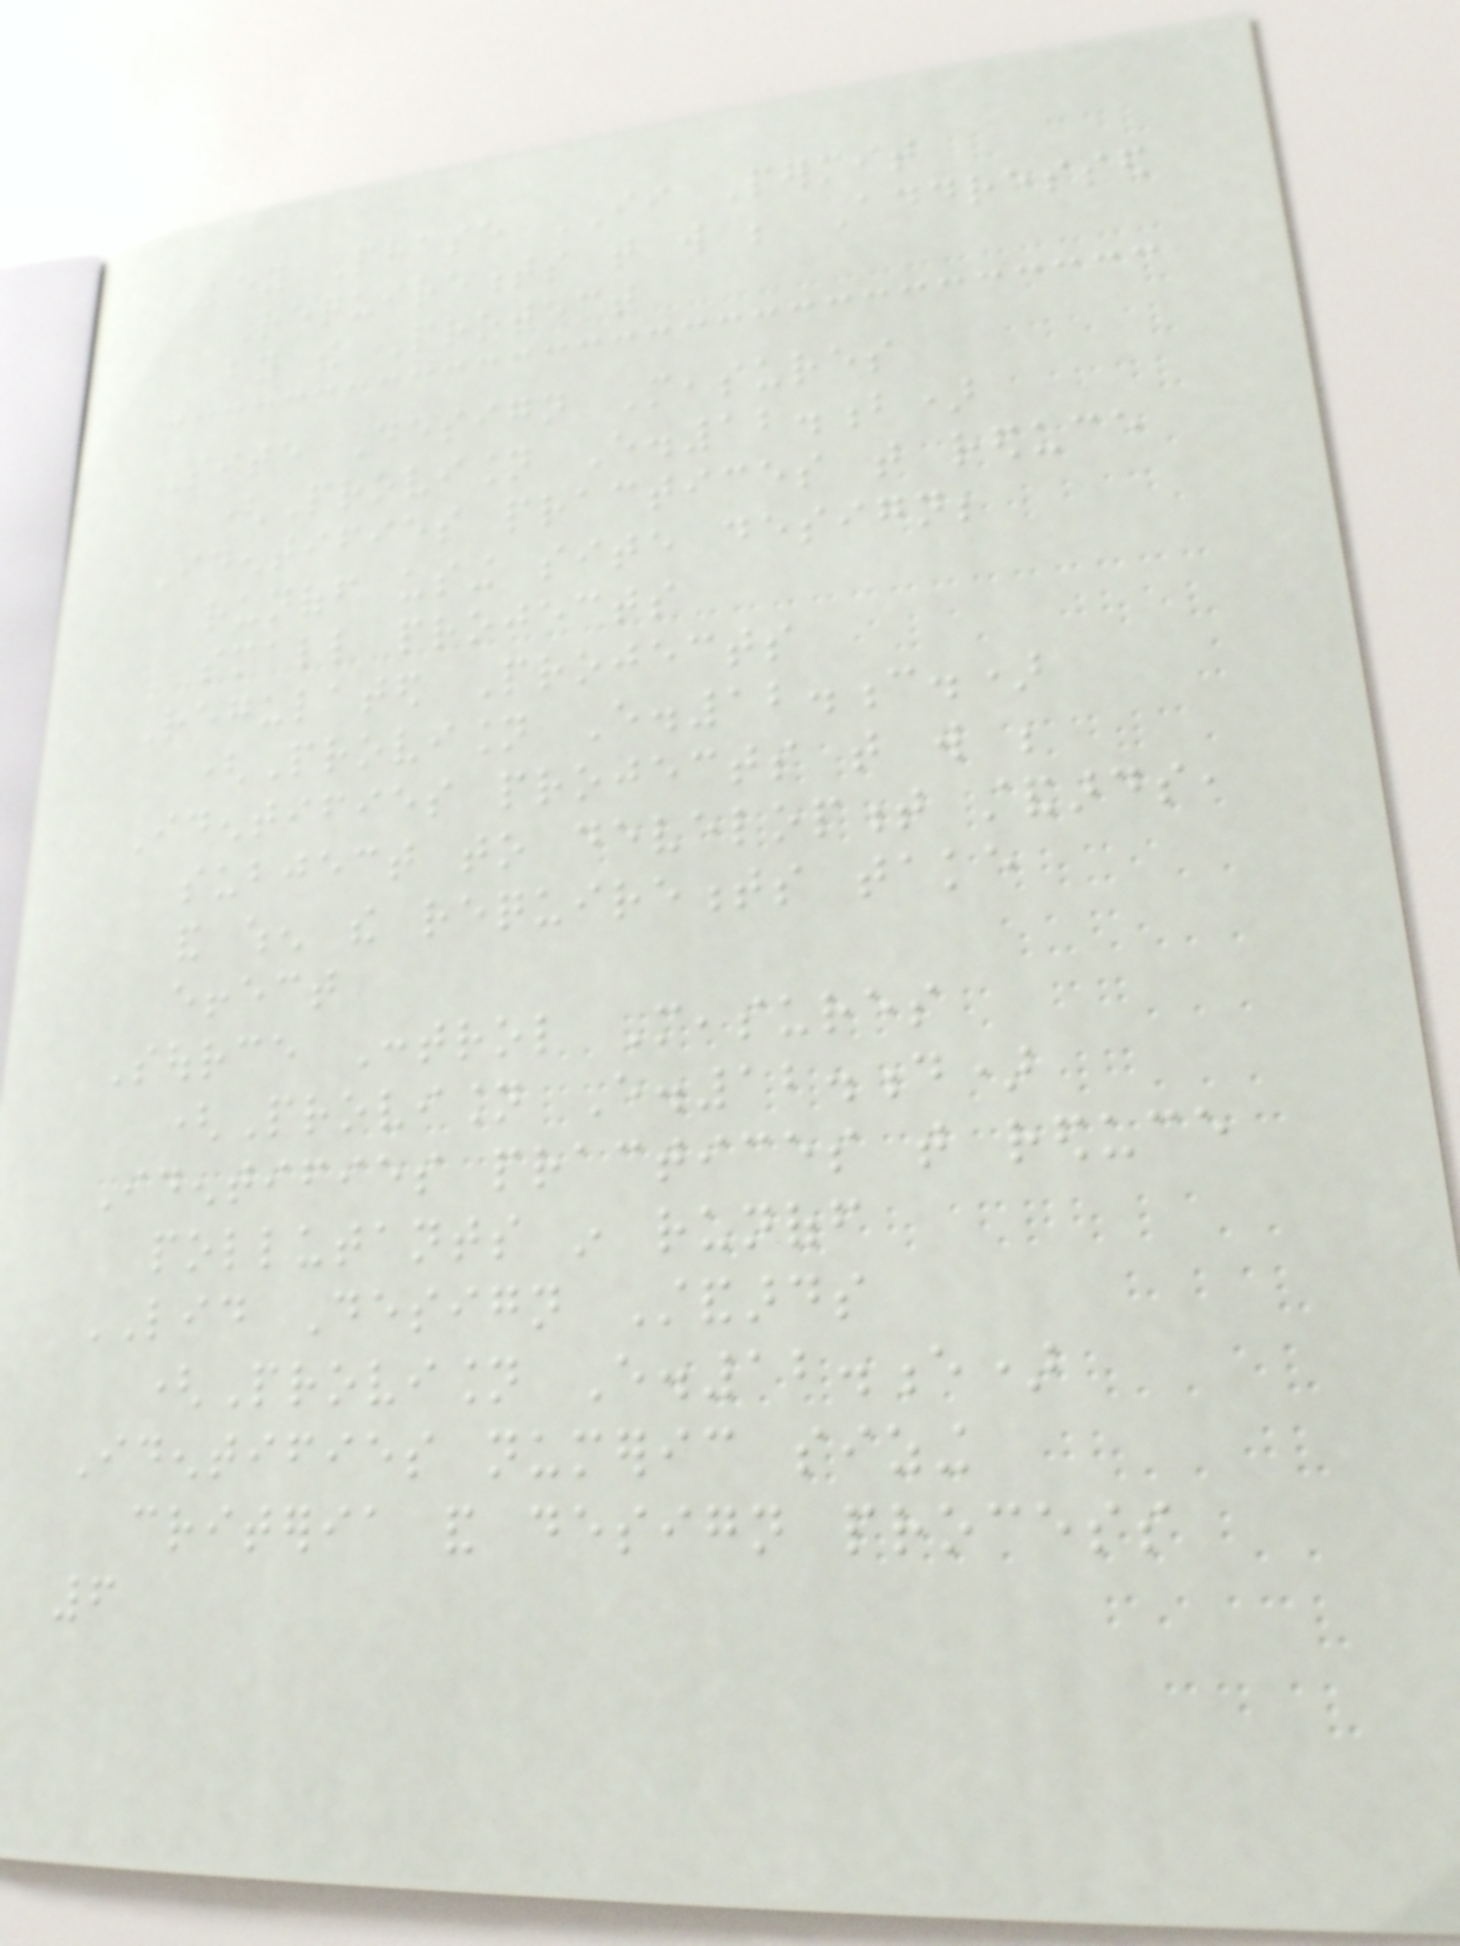Key Phase II Permit
Requirements that will be Addressed
by the Project
Site Design Measures
(Provision E.12.b)
Identifies practices that reduce
runoff using site design;
small projects
Regulated Projects
(Provision E.12.c.)
Identifies projects that will be
subject to development standards,
and when the requirements take
effect
Source Control Measures
(Provision E.12.d)
Identifies practices that reduce
pollutants in runoff
LID Design Standards
(Provision E.12.e)
Identifies numeric sizing
criteria and design process
6
